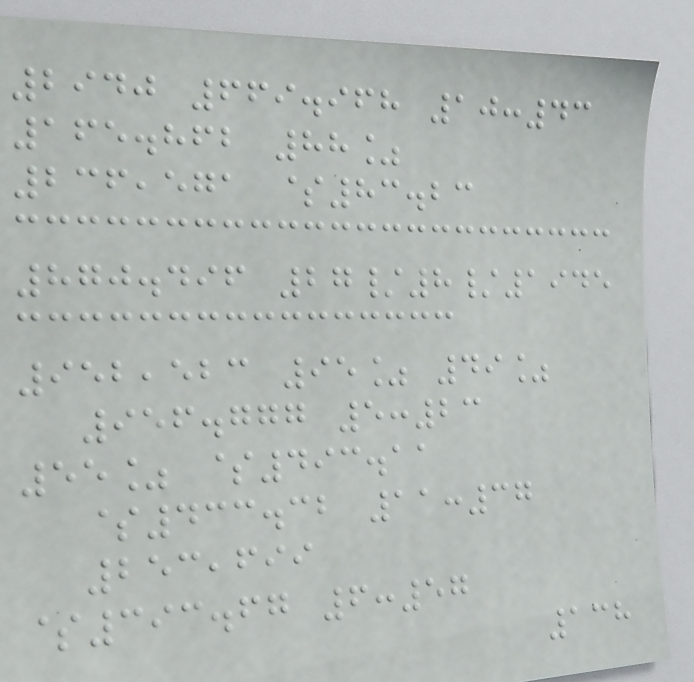2940 669.968 10:43
165.862 88%
236,571 $83.23
870.496 27/8/1945
952,523 95% 49%
956.777 5:23
55% $493.11
$433.32 11:37
253,699
$393.67 6:57
138
